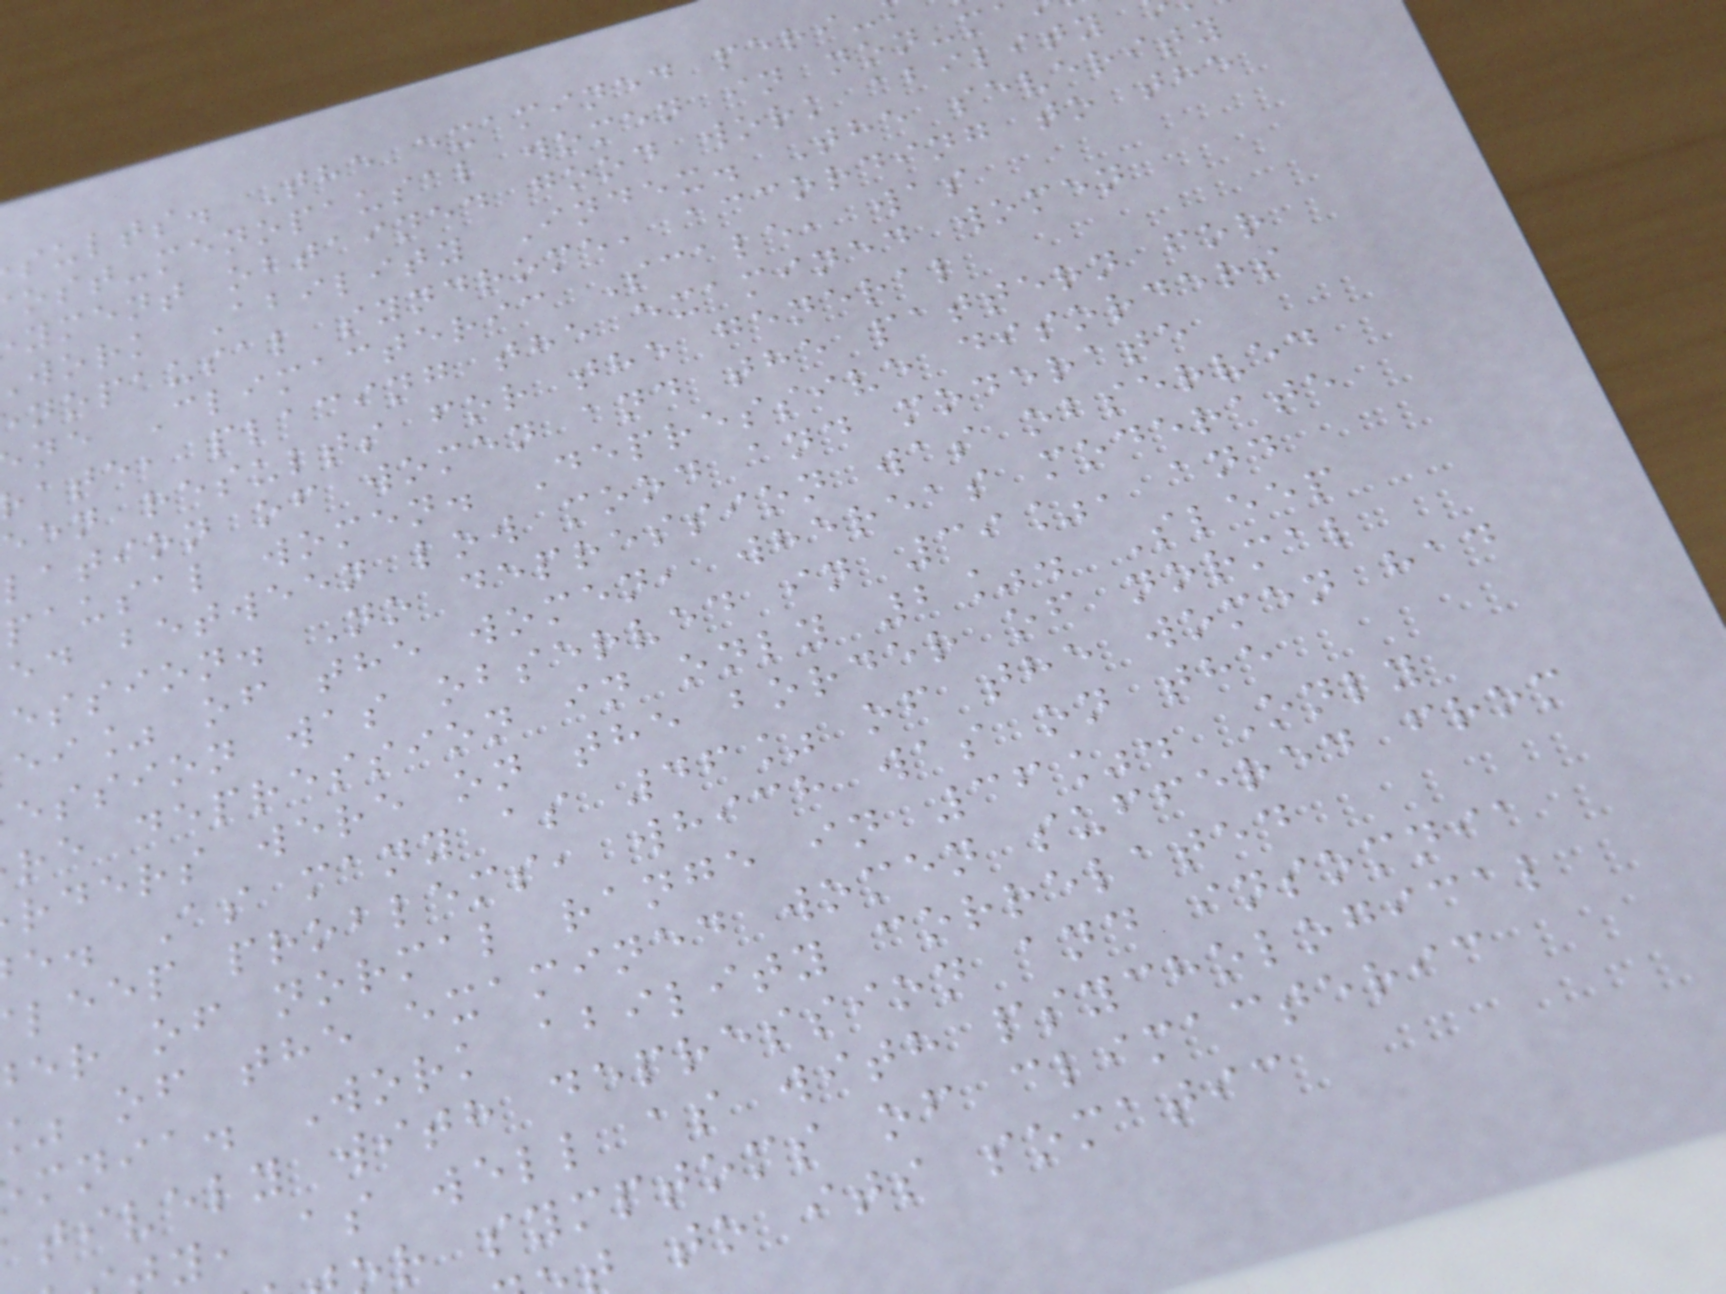sults. The examined peri-
ost-menopausal women in non-m
yment obtained good work ability
work Ability Index. The severity
nopausal syndrome, according to the
ne Climacteric Scale, was
ate, placing the examined women
een results for the general
lation of women and the pattern for
pausal women. Depressive disorders
ed between low mood and moderate
ession. No depression was observed
ei% of the women, whereas moderate
ession was observed in 39%, and
re depression in only 2%. Sleep
rders were on the border of normal
e. As many as 46% of the women had
leep problems, which was on the
er of normal range in 36%. Only
of the examined women suffered from
mnia. Work ability correlated
tively with depression and insomnia
y, as well as with psychological
r symptoms of climacteric
to its somatic
